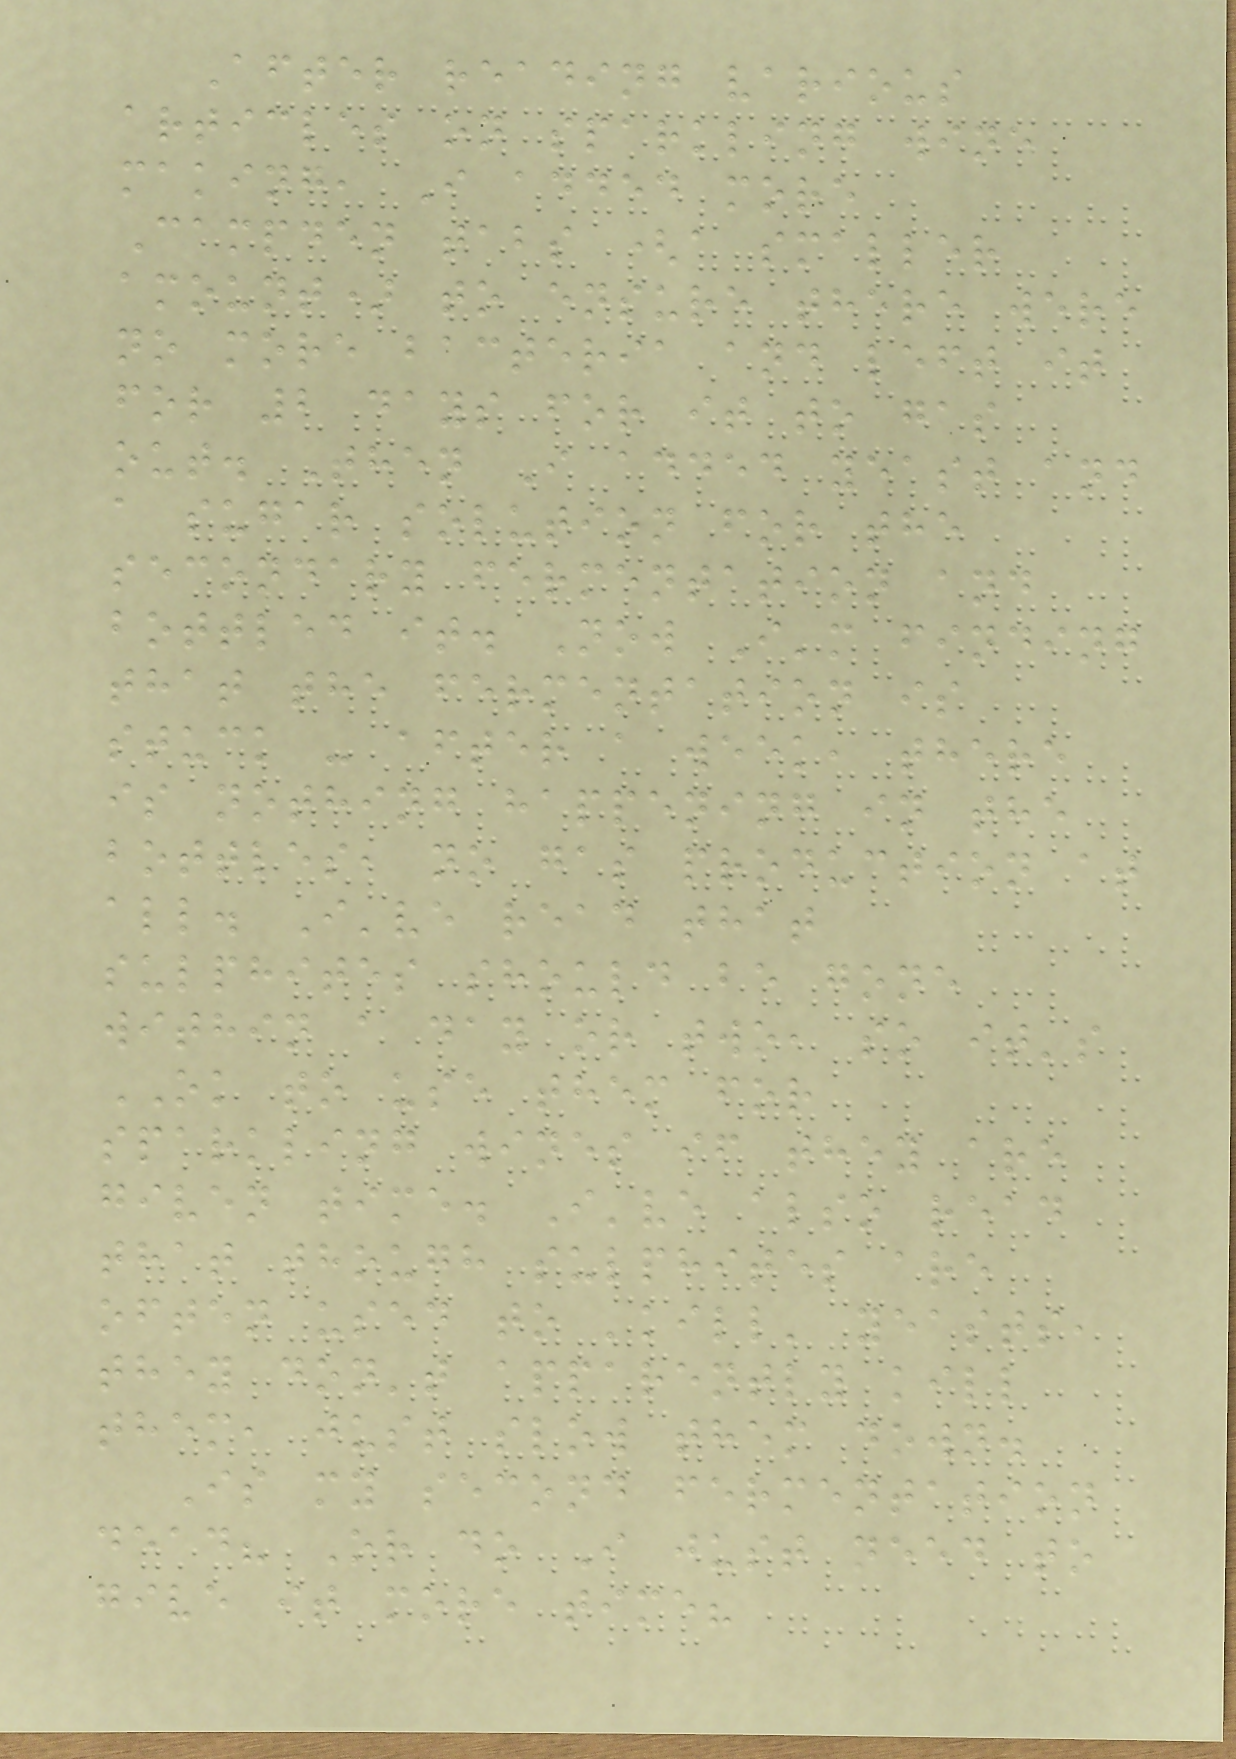After reading various
articles on sparkling wine
making, I added more
Campden tabs (a smaller
amount) to ensure there were
no more bacteria and left it
for 2 days for it to gas
out. Then I added yeast and
a sugar solution for the
secondary fermentation and
bottled it. Now I'm finding
that the fermentation is
stuck - after a week, there
is nothing happening in the
bottles, no gas production at
all. I've read that
sulphites should be gone
within a day or two, so it's
OK to use them for
sparkling wines if they are
given time. I've also read
that though sulphites are
often used to 'kill' yeasts,
they don't apparently kill
them, just slow them down.
Is my second fermentation
dead? Or do I just need to
give it more time?
